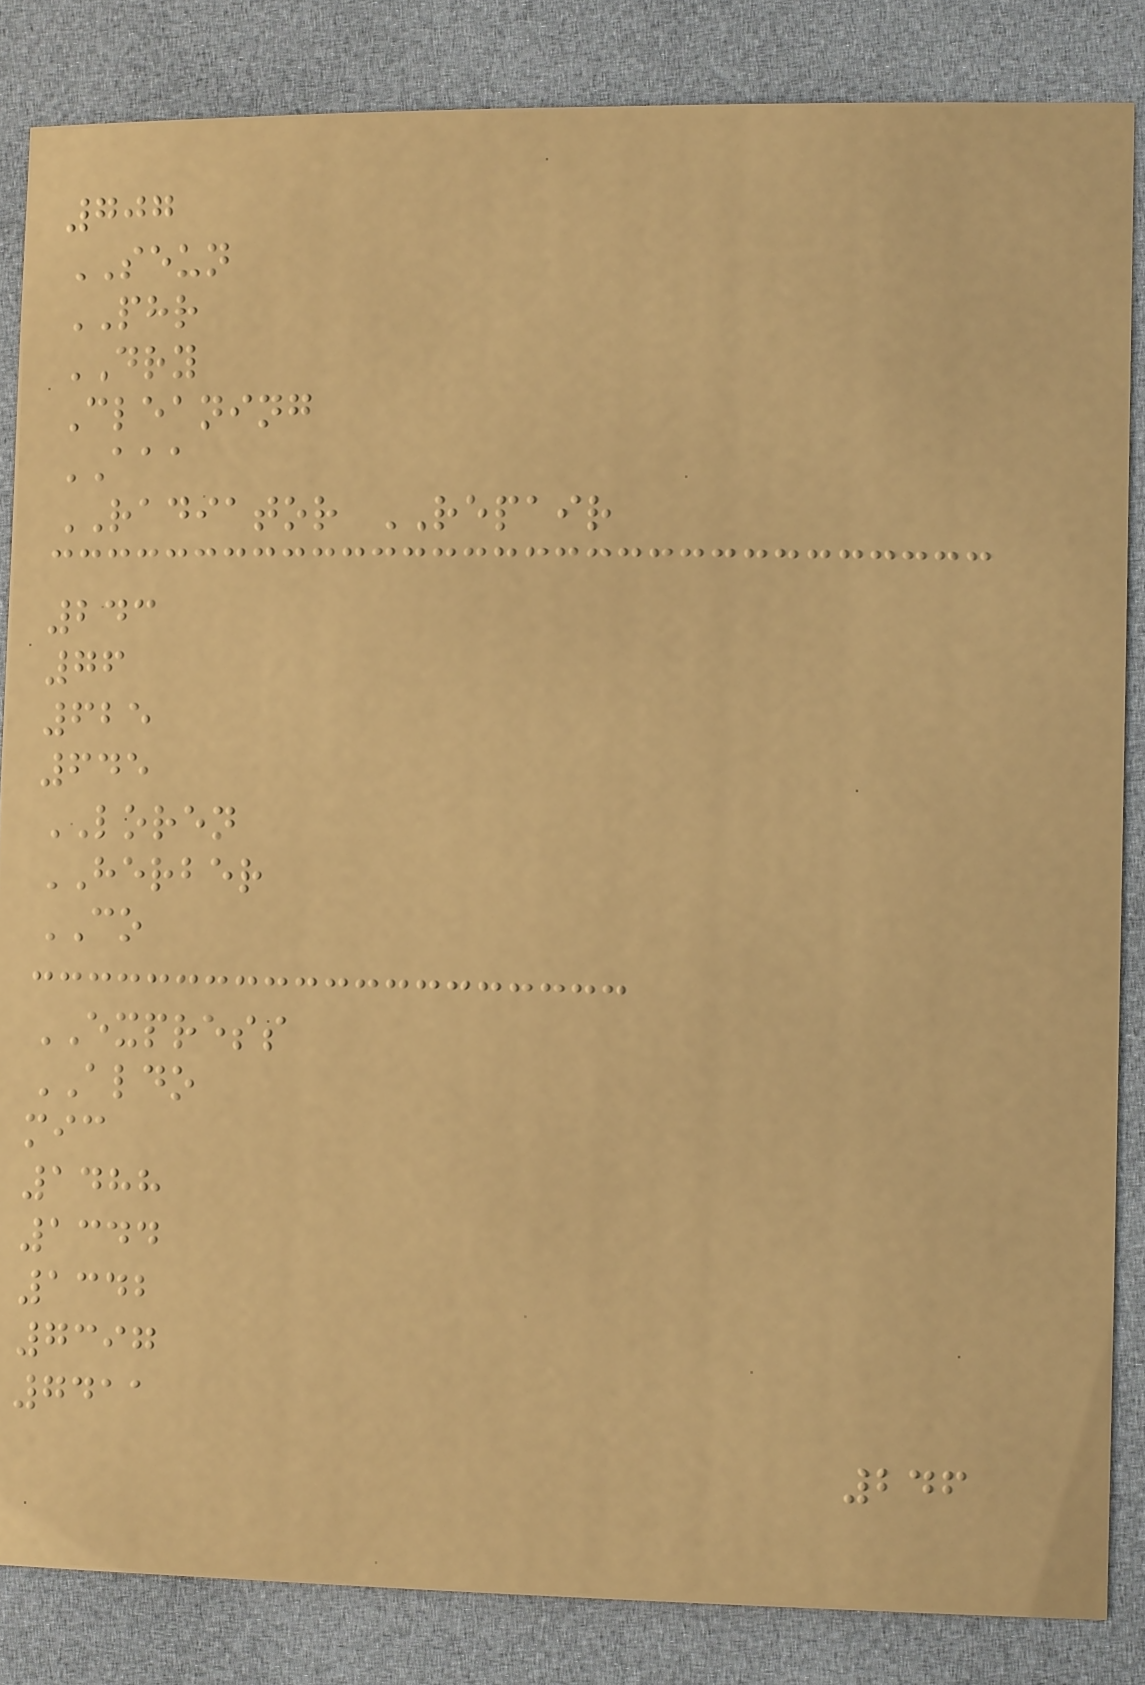707
SEUN
PHR
DRY
Cleaning
AAA
RADIATOR REPAIR
243
76
625
645
LOREN
HERBER
CO
EXPRESS
ALDO
mic
1488
1344
1342
7397
7411
246
